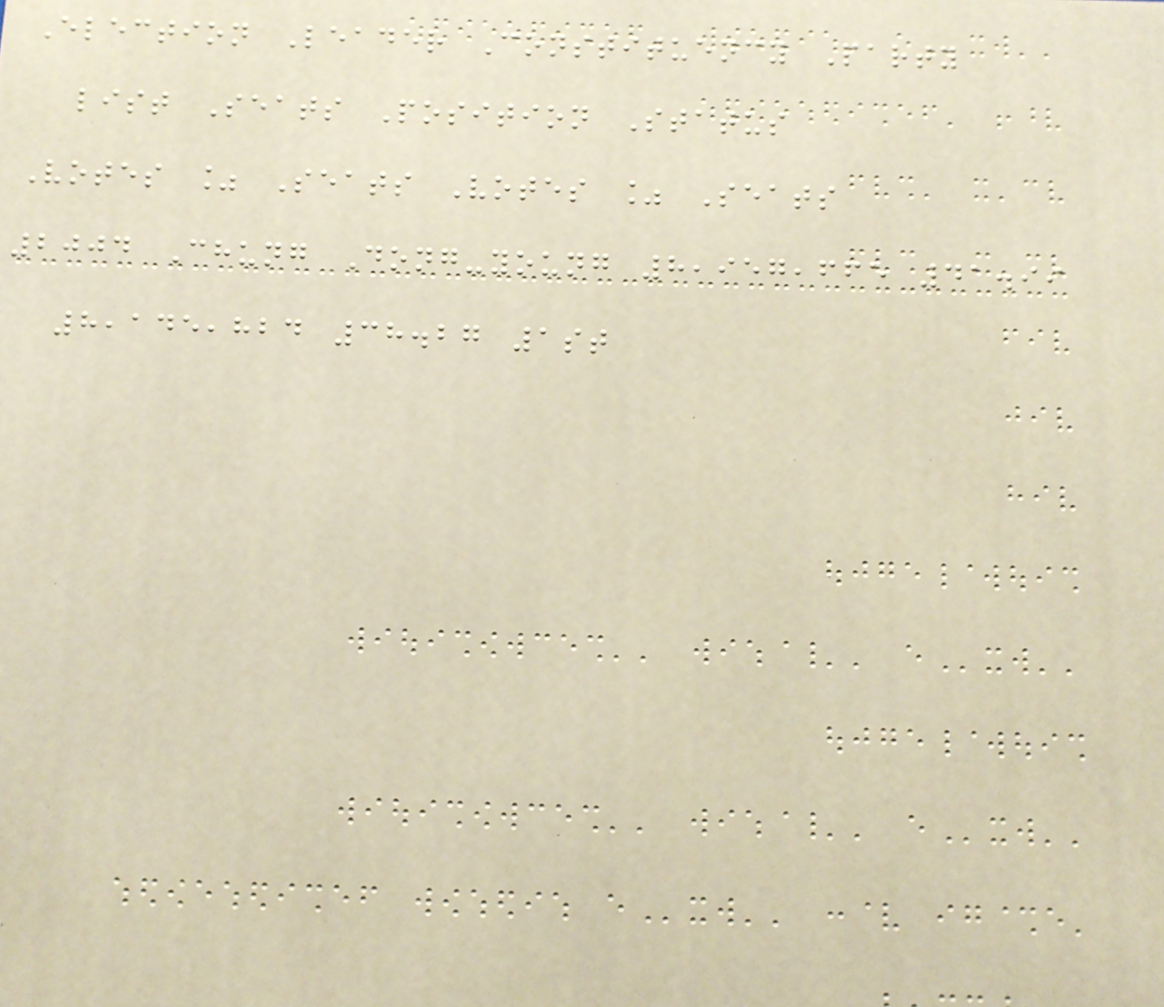Election Leader Constituency Party
list Seats Position Status
Votes % Seats Votes % Seats
2004 Chung Dong-young 8,957,665 41.99
8,145,824 38.27 1st
